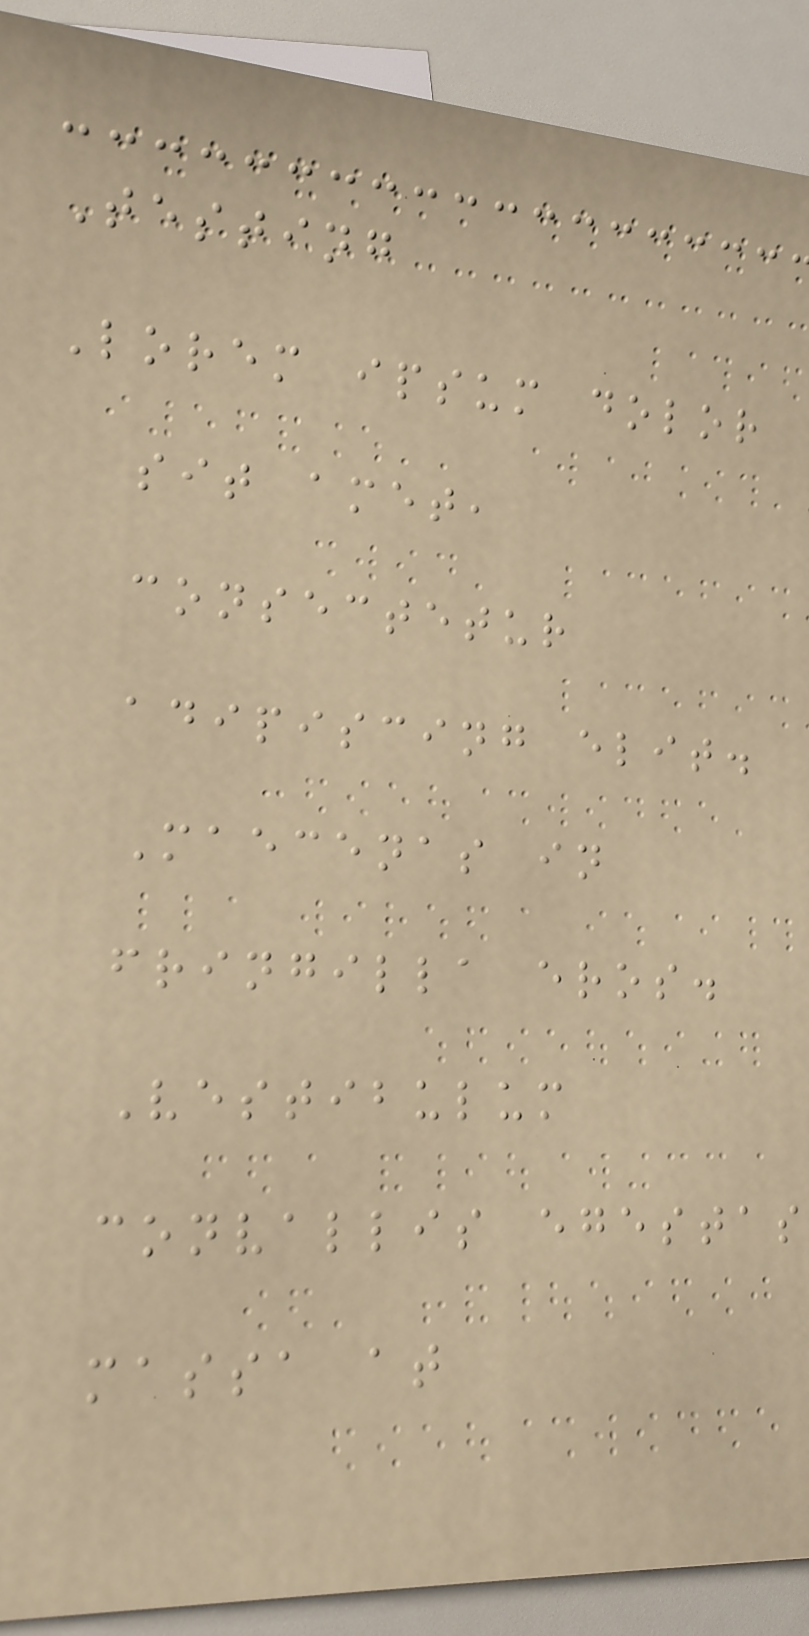Testing
Lorem ipsum dolor
sit amet,
consectetur
adipiscing elit.
Maecenas in
fringilla eros.
Vestibulum
convallis egestas
massa at
